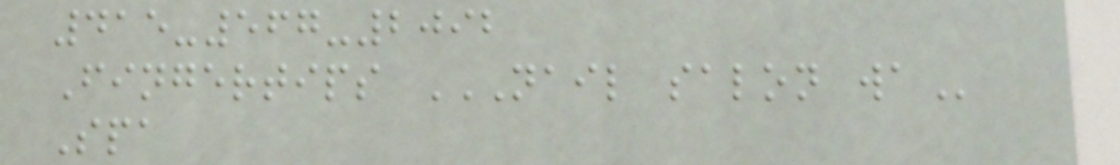415-567-2092
Fingertips NAIL SALON WA
Spa
